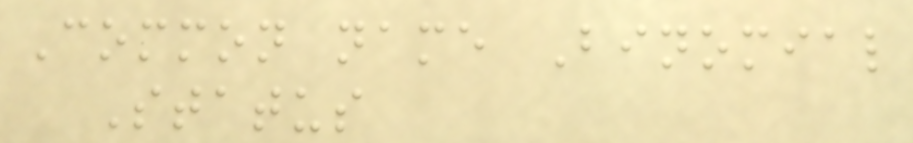Common name Binomial
Status
